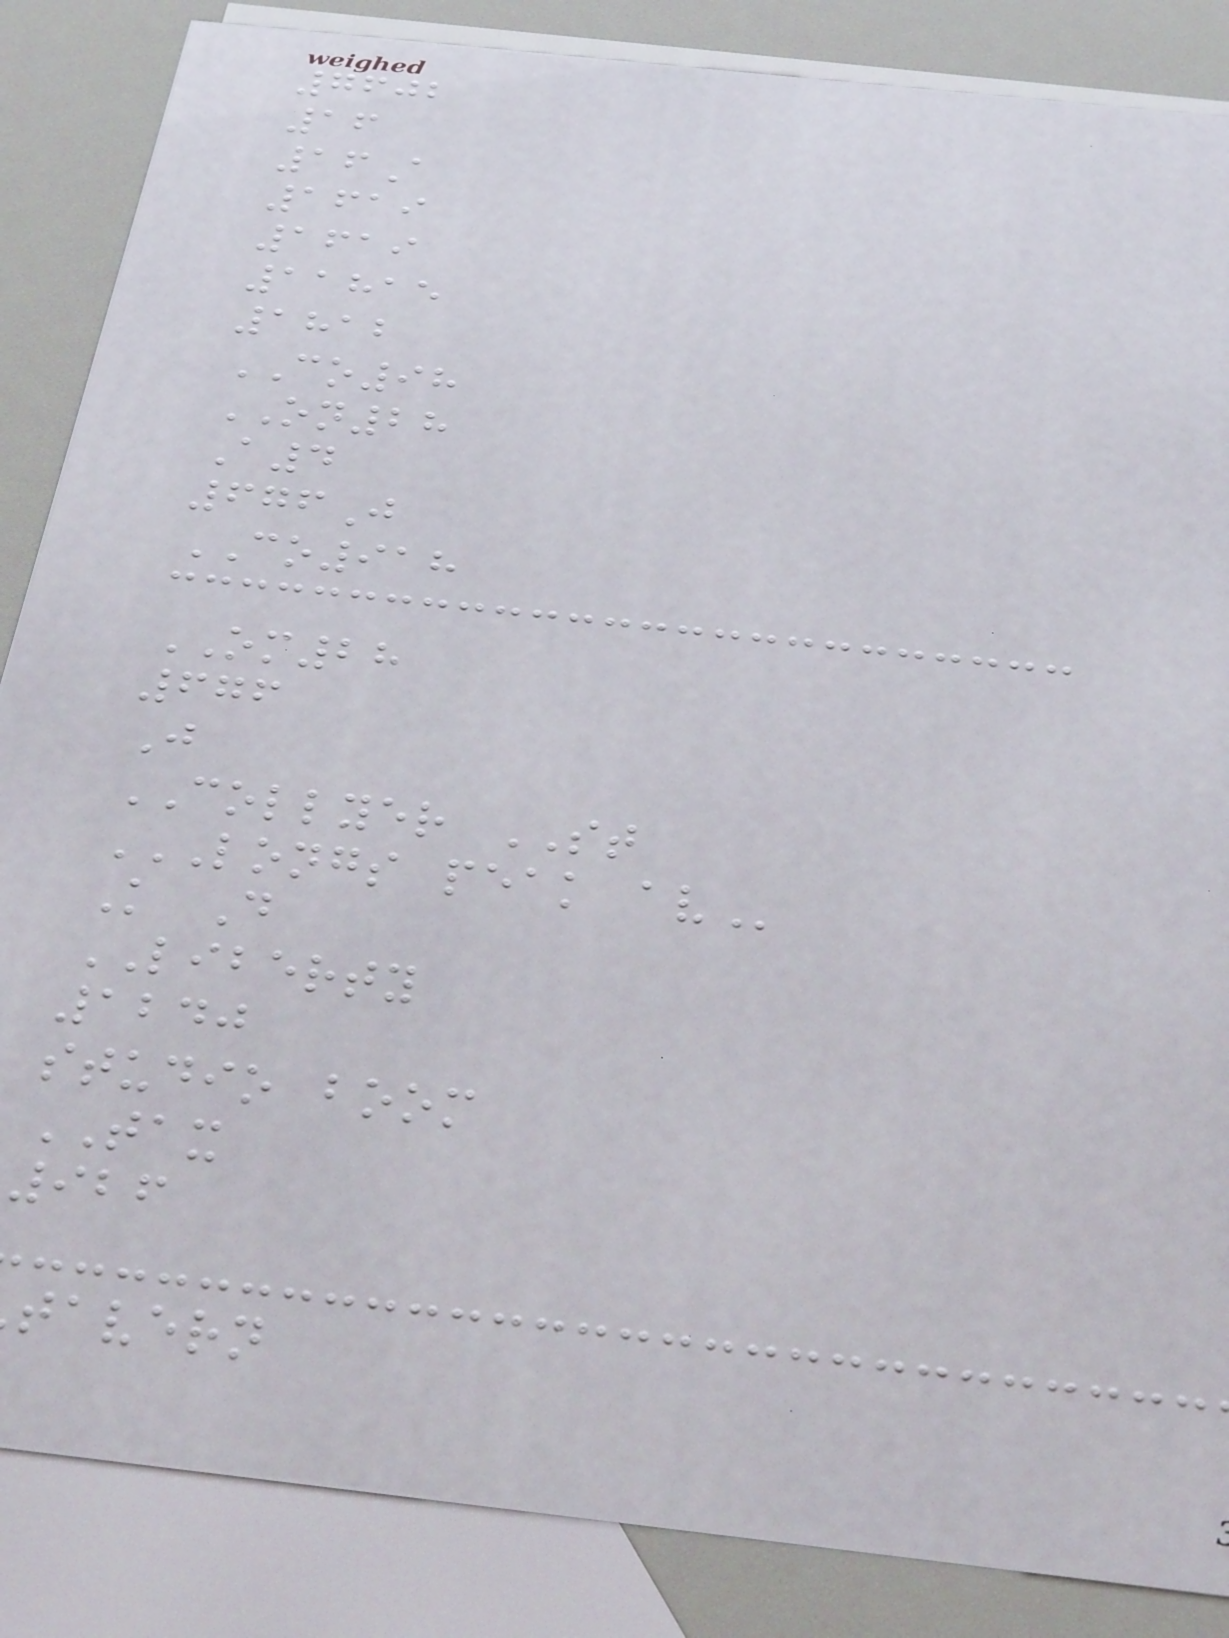7602
16
16A
1619
1619
11815
1812
CO98
ON28
A4
676J
CO918
OM28
676
J
COLLYER ST
LONGS PEAK AV
K D
LIBERTY
1240
studio boom
TAX
926
tavern
